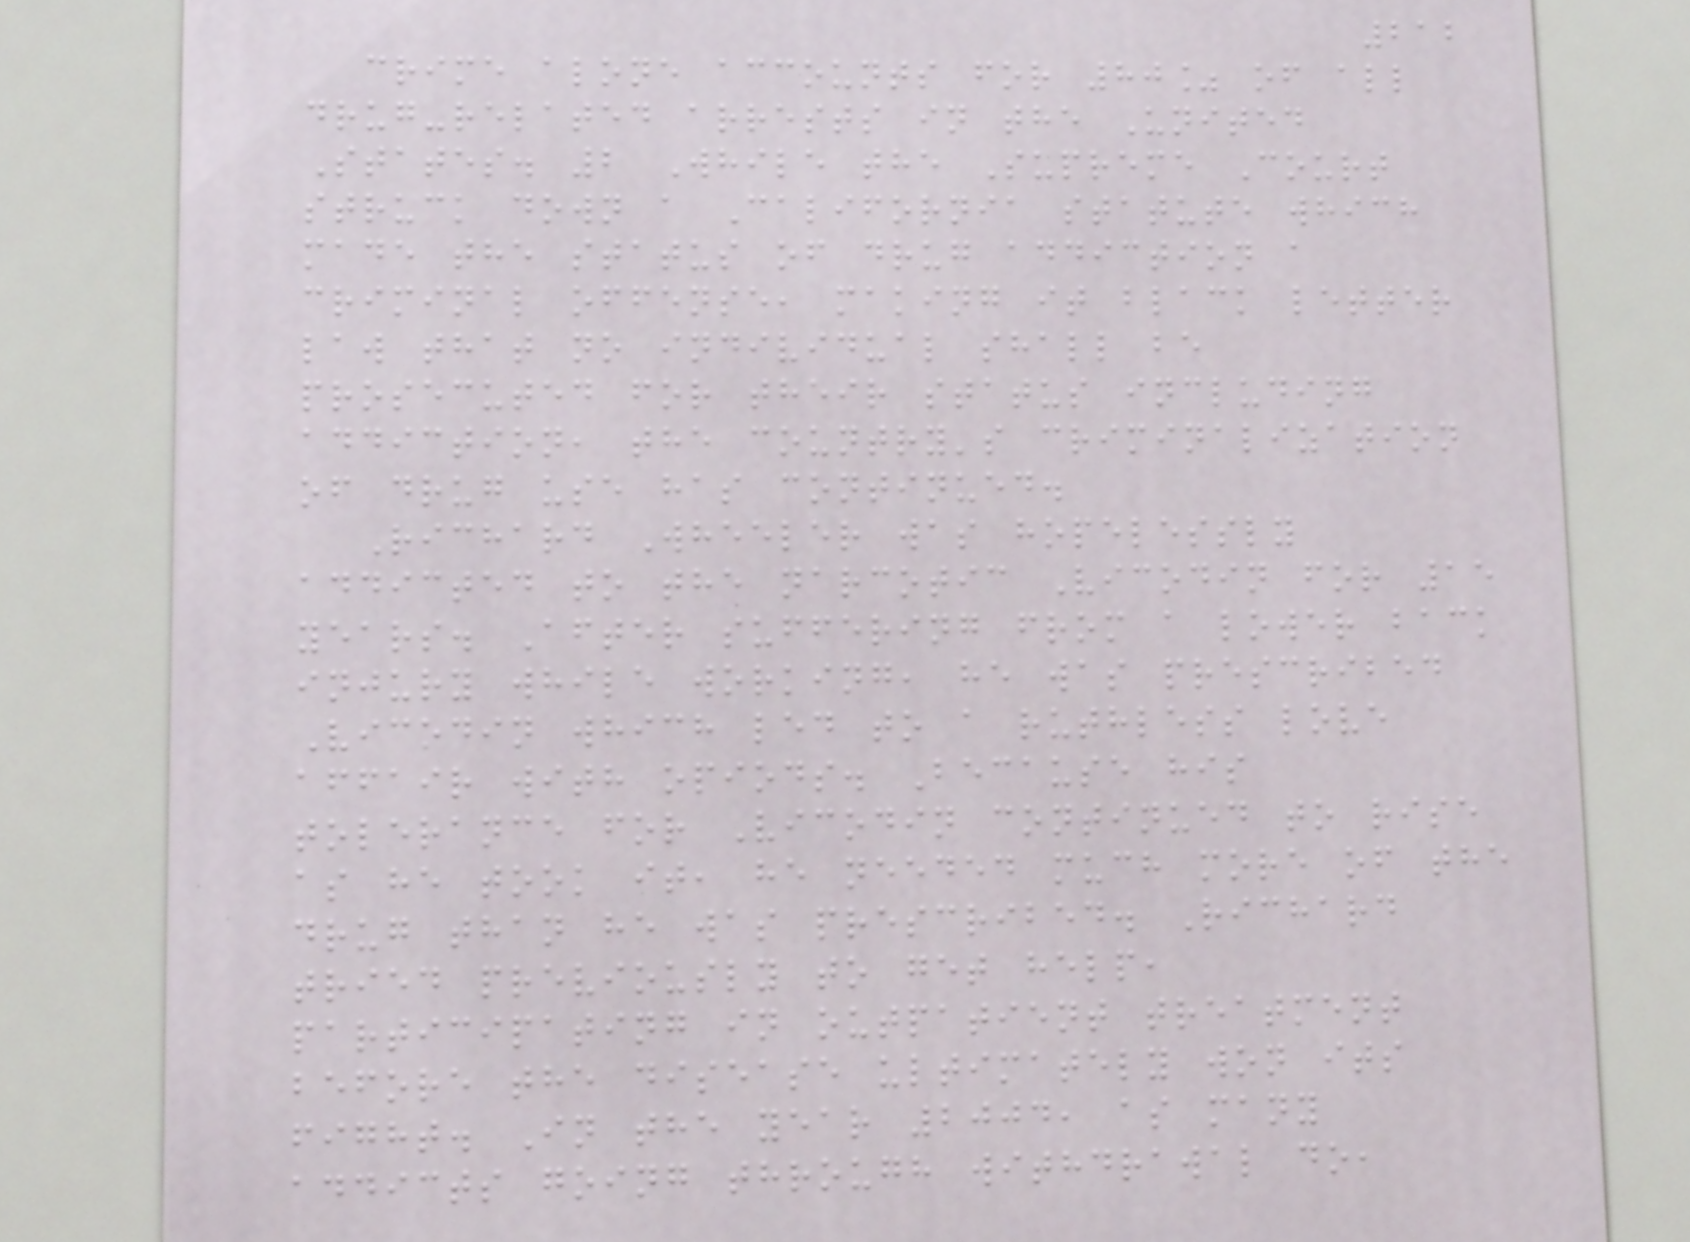212
crime alone accounts for 80% of all
drug-related arrests in the United
States. 2 While the Supreme Court
struck down a California statute which
made the status of drug addiction a
criminal offense, making it black letter
law that no individual shall be
prosecuted for their status including
addiction, the country's criminalization
of drug use has continued.
Richard Wheeler was hopelessly
addicted to the narcotic Vicodin for 15
years. After suffering from a lower back
injury while working, he was prescribed
Vicodin which led to a ruthless love
affair with opiods. Because his
tolerance for Vicodin continued to rise
as he took it, he needed much more of the
drug than he was prescribed. Richard
tried previously to get help,
participating in outpatient treatment
before the disease ultimately won its
fight. In the year 2004, as many
addicts going through withdrawal do,
